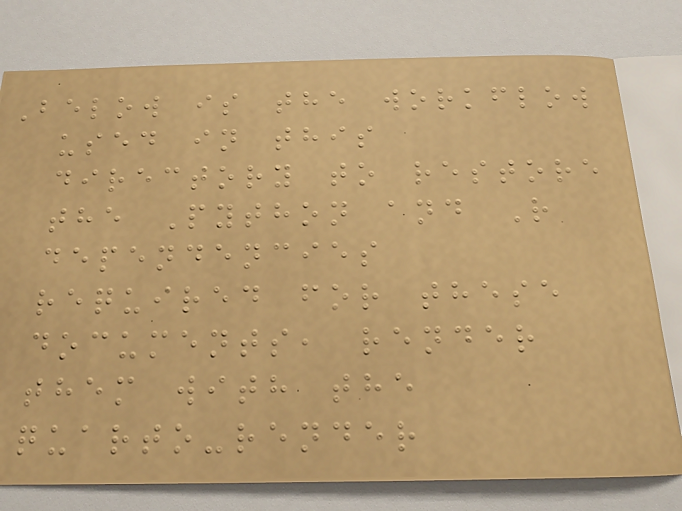Below is the workflow
used in this
directory to restore
the Python and R
dependencies
required for these
documents, render
them with the
quarto-render
